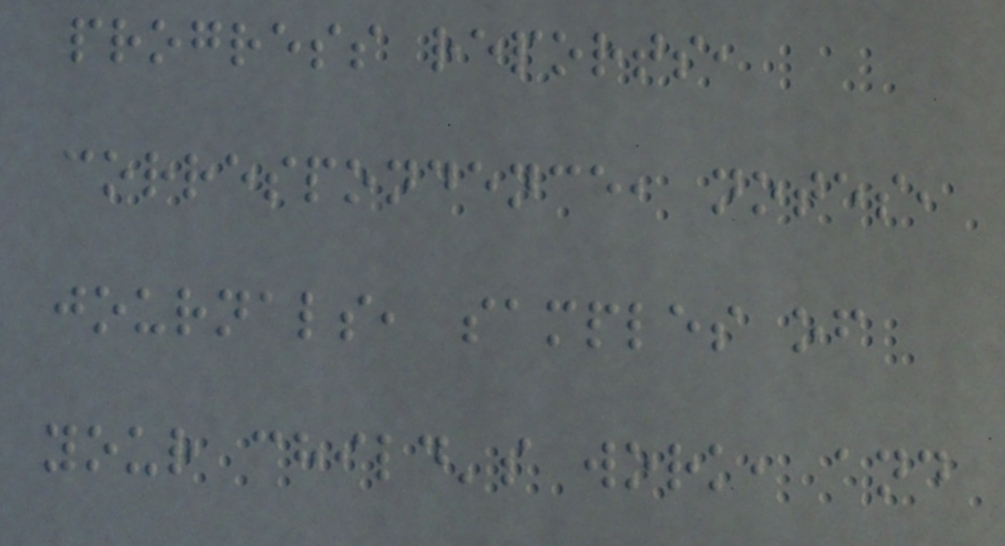progress reports,
correspondence, notes,
journals, samples of
your child's work, and
